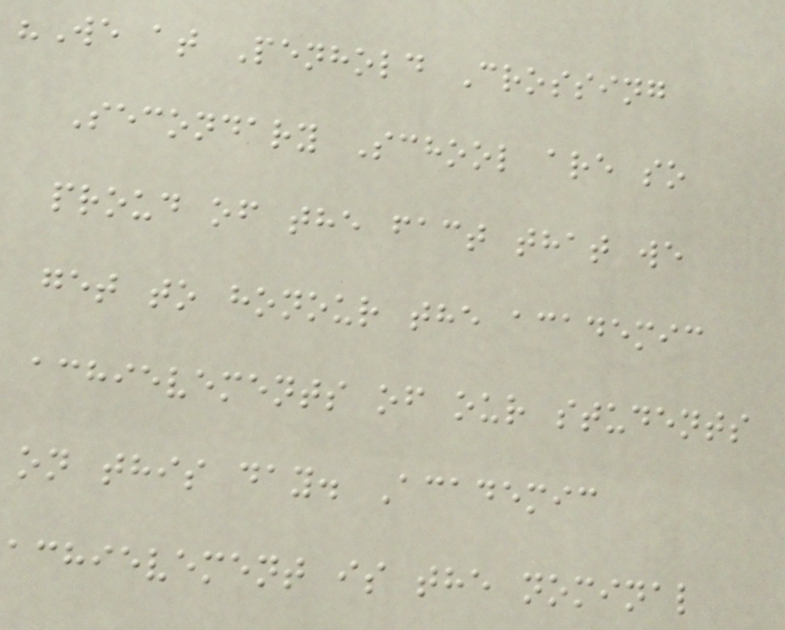"We at Penhold Crossing
Secondary School are so
proud of the fact that we
get to honour the academic
achievements of our students
on this day. Academic
achievement is the nominal
